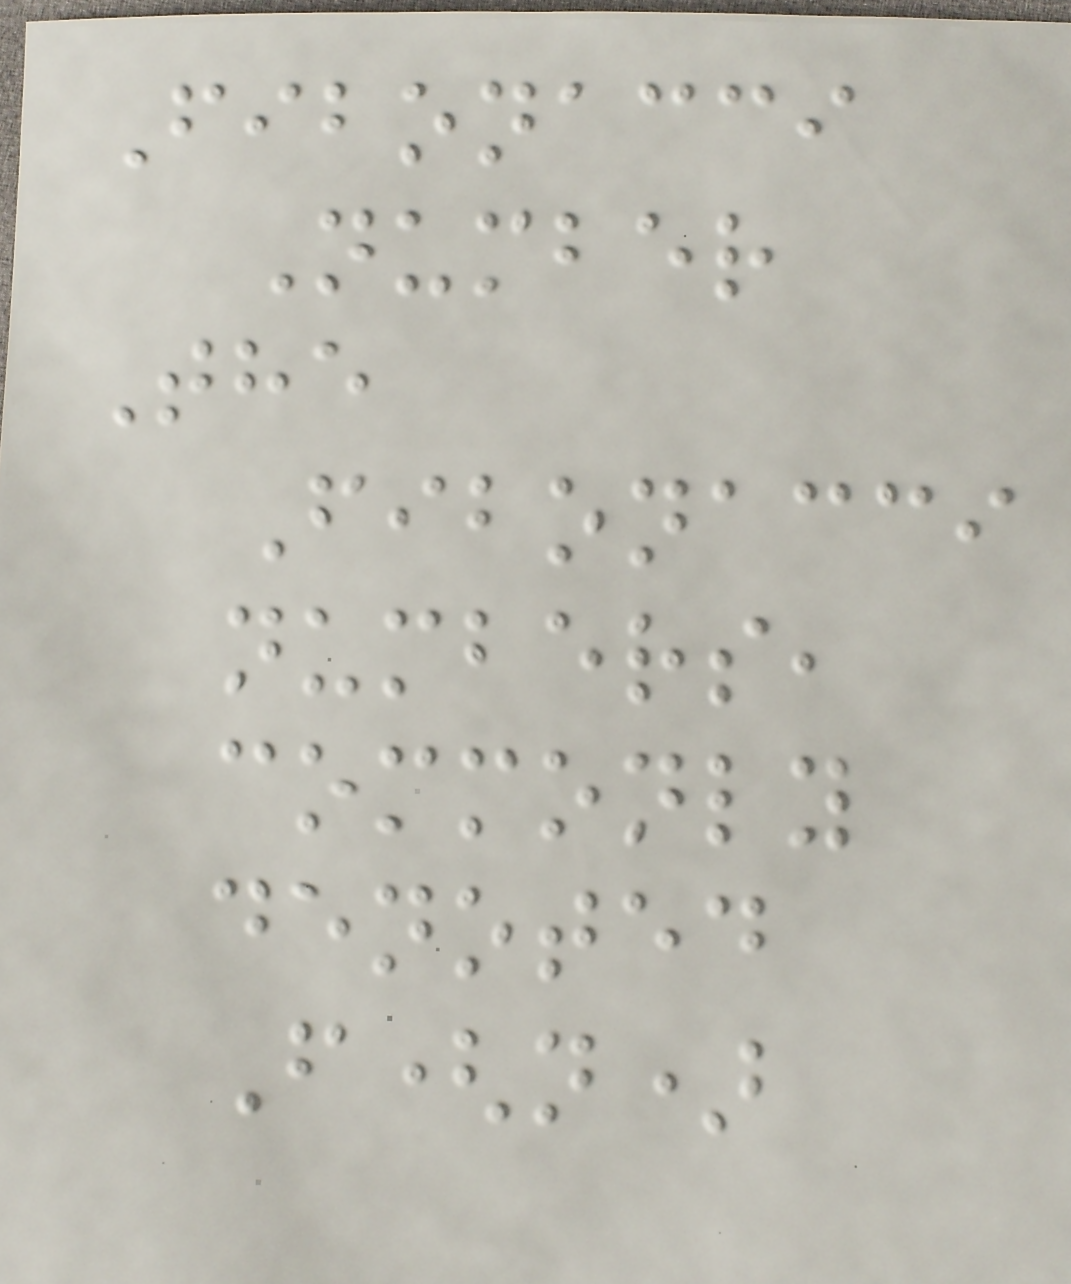Fibonacci
Number
The
Fibonacci
numbers,
commonly
denoted
F(n)
